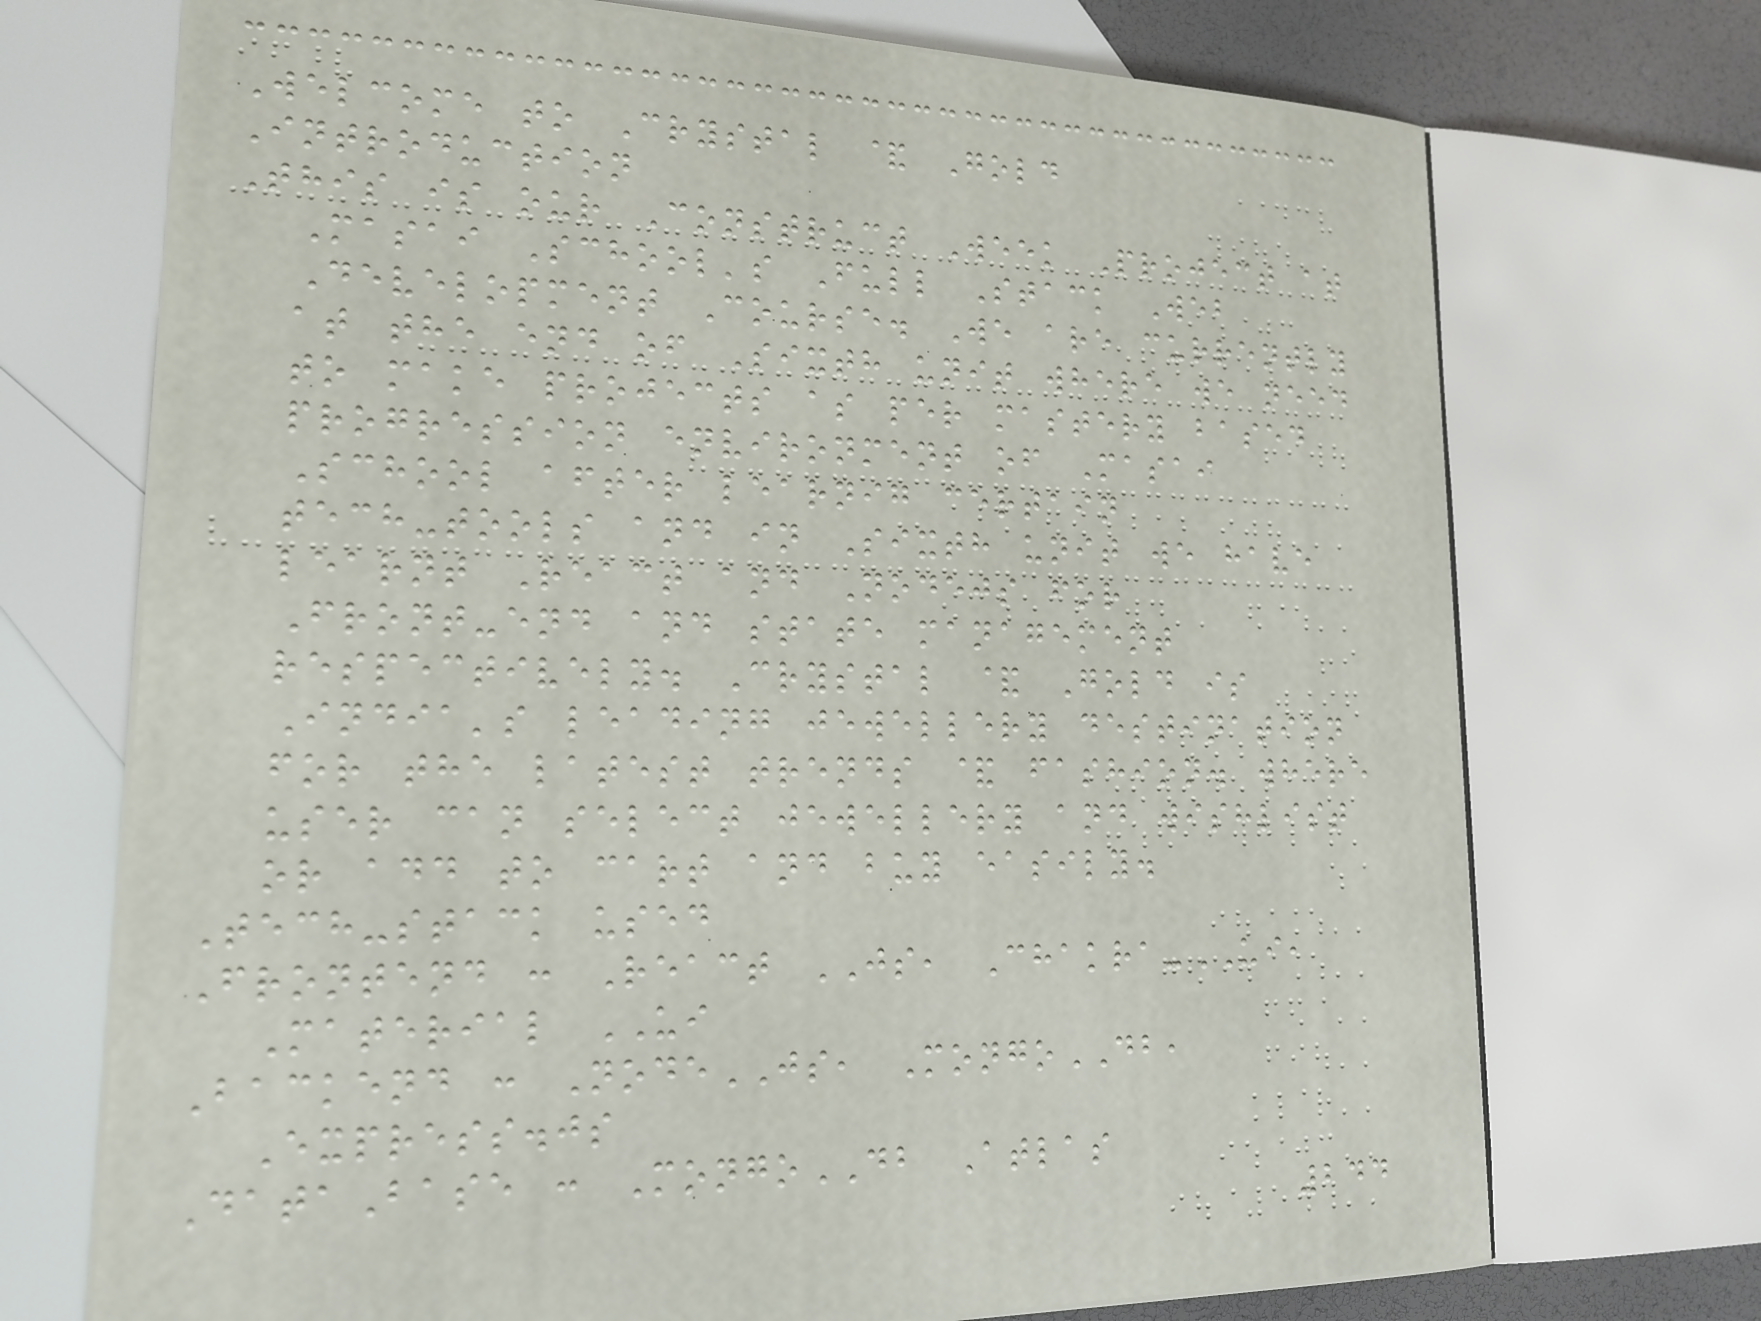Welcome to Crystal & Gold
Introduction
This is our Construct Week Project at
Masai School's Full Stack Web
Development Course. We are currently
at the end of Sixth unit where we need
to make projects as per mastery based
progression environment of Masai
School after learnig certain
tech-tools and in Sixth unit we have
learnt React and Nodejs for
Front-end and state management
respectively. Crystal & Gold is
India's leading jewellery destination
for the latest trends & fashion. where
user can select jewellery and wishlist
or add to cart and buy easily.
Tech-stack used
Frontend : React JS, Chakra-UI,
Material UI
Backend : NodeJS, MongoDB,
Express.js
DataBase : MongoDB Atlas
244
